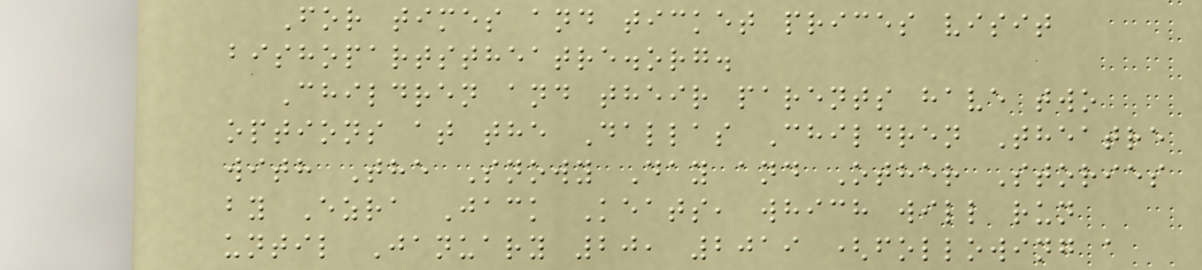For times and ticket prices visit
bishopartstheatre.org.
Children and their parents have two
options at the Dallas Children Theatre
with The Snowy Day and Other Stories
by Ezra Jack Keats, which will run
until January 20, 2019 (following a
